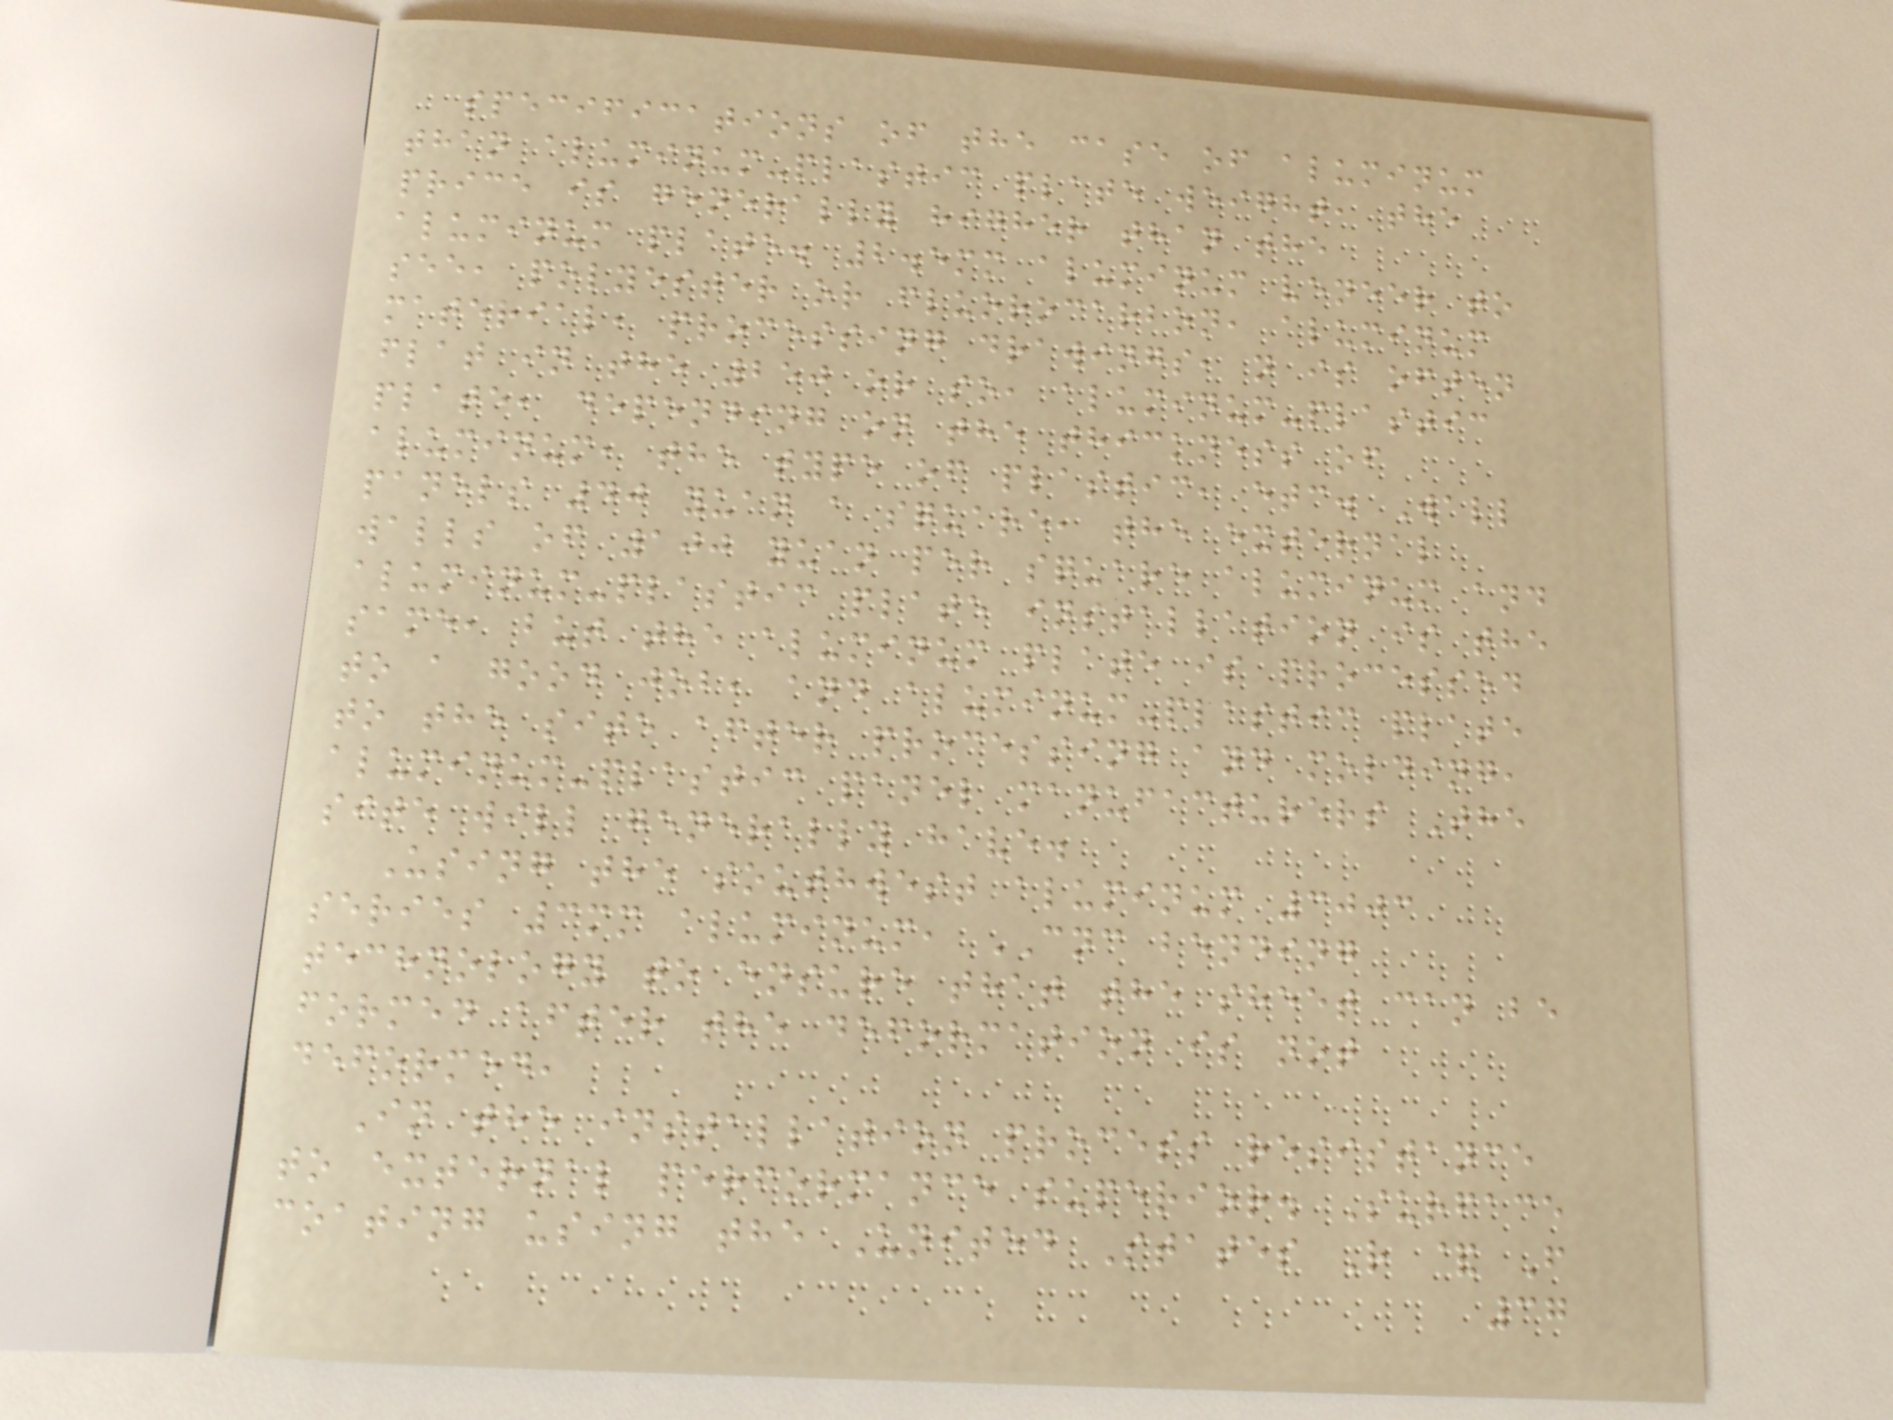specifications of the case of aluminum
than aluminum-plastic plate weight, the
price is generally higher than the
aluminum plate. 2.5mm aluminum veneer to
see, polyester or fluorocarbon, aluminum
material, processing drawings, n is often
flat in the 250 or so, aluminum-plastic
plate, depending on the thickness of
aluminum, the type of plastic, etc. Wall
panels 40 yuan a square, the external
walls of 100 yuan per square aluminum and
aluminum-plastic plate installation is the
same, but the aluminum plate is processed
to a good job, and aluminum-plastic plate
to the site after processing and molding,
aluminum-plastic panel manufacturers The
site will generally have.
Using the southwest aluminum 3003
series 3mm aluminum, CNC bending
technology to ensure that the sheet can be
formed after the deformation is not
deformed,
In the installation process resistance
to external performance superior. Surface
coating using the United States R & F
37
